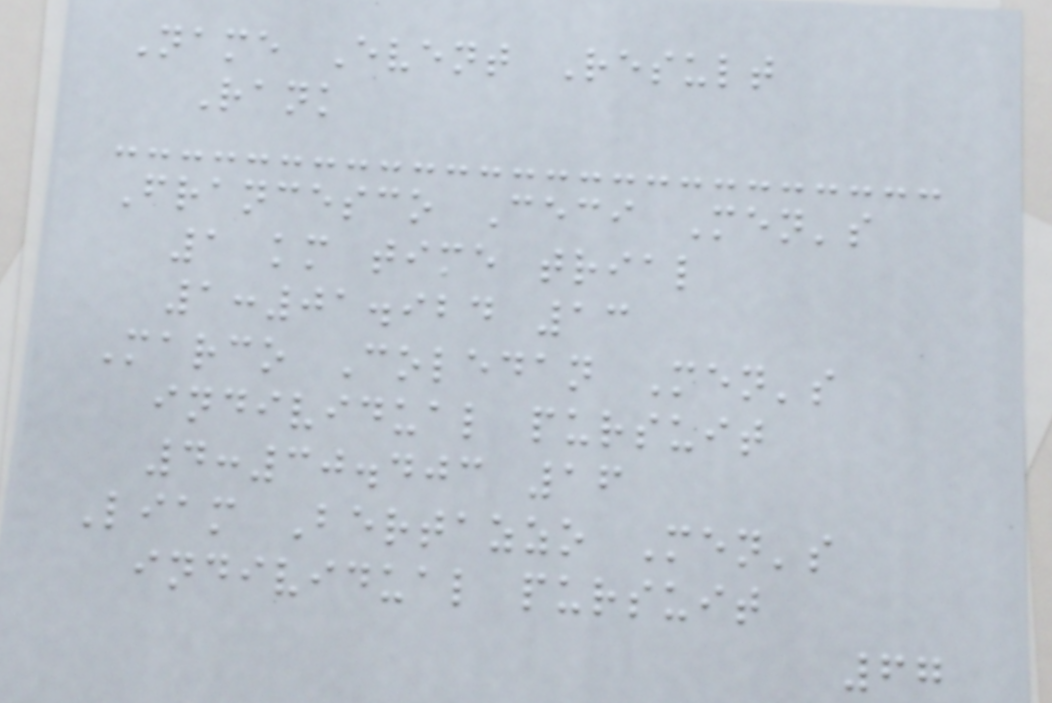Name Event Result
Rank
Francesco Ceci Men's
1 km time trial
1:01.924 13
Marco Coledan Men's
individual pursuit
4:30.403 16
Liam Bertazzo Men's
individual pursuit
67
